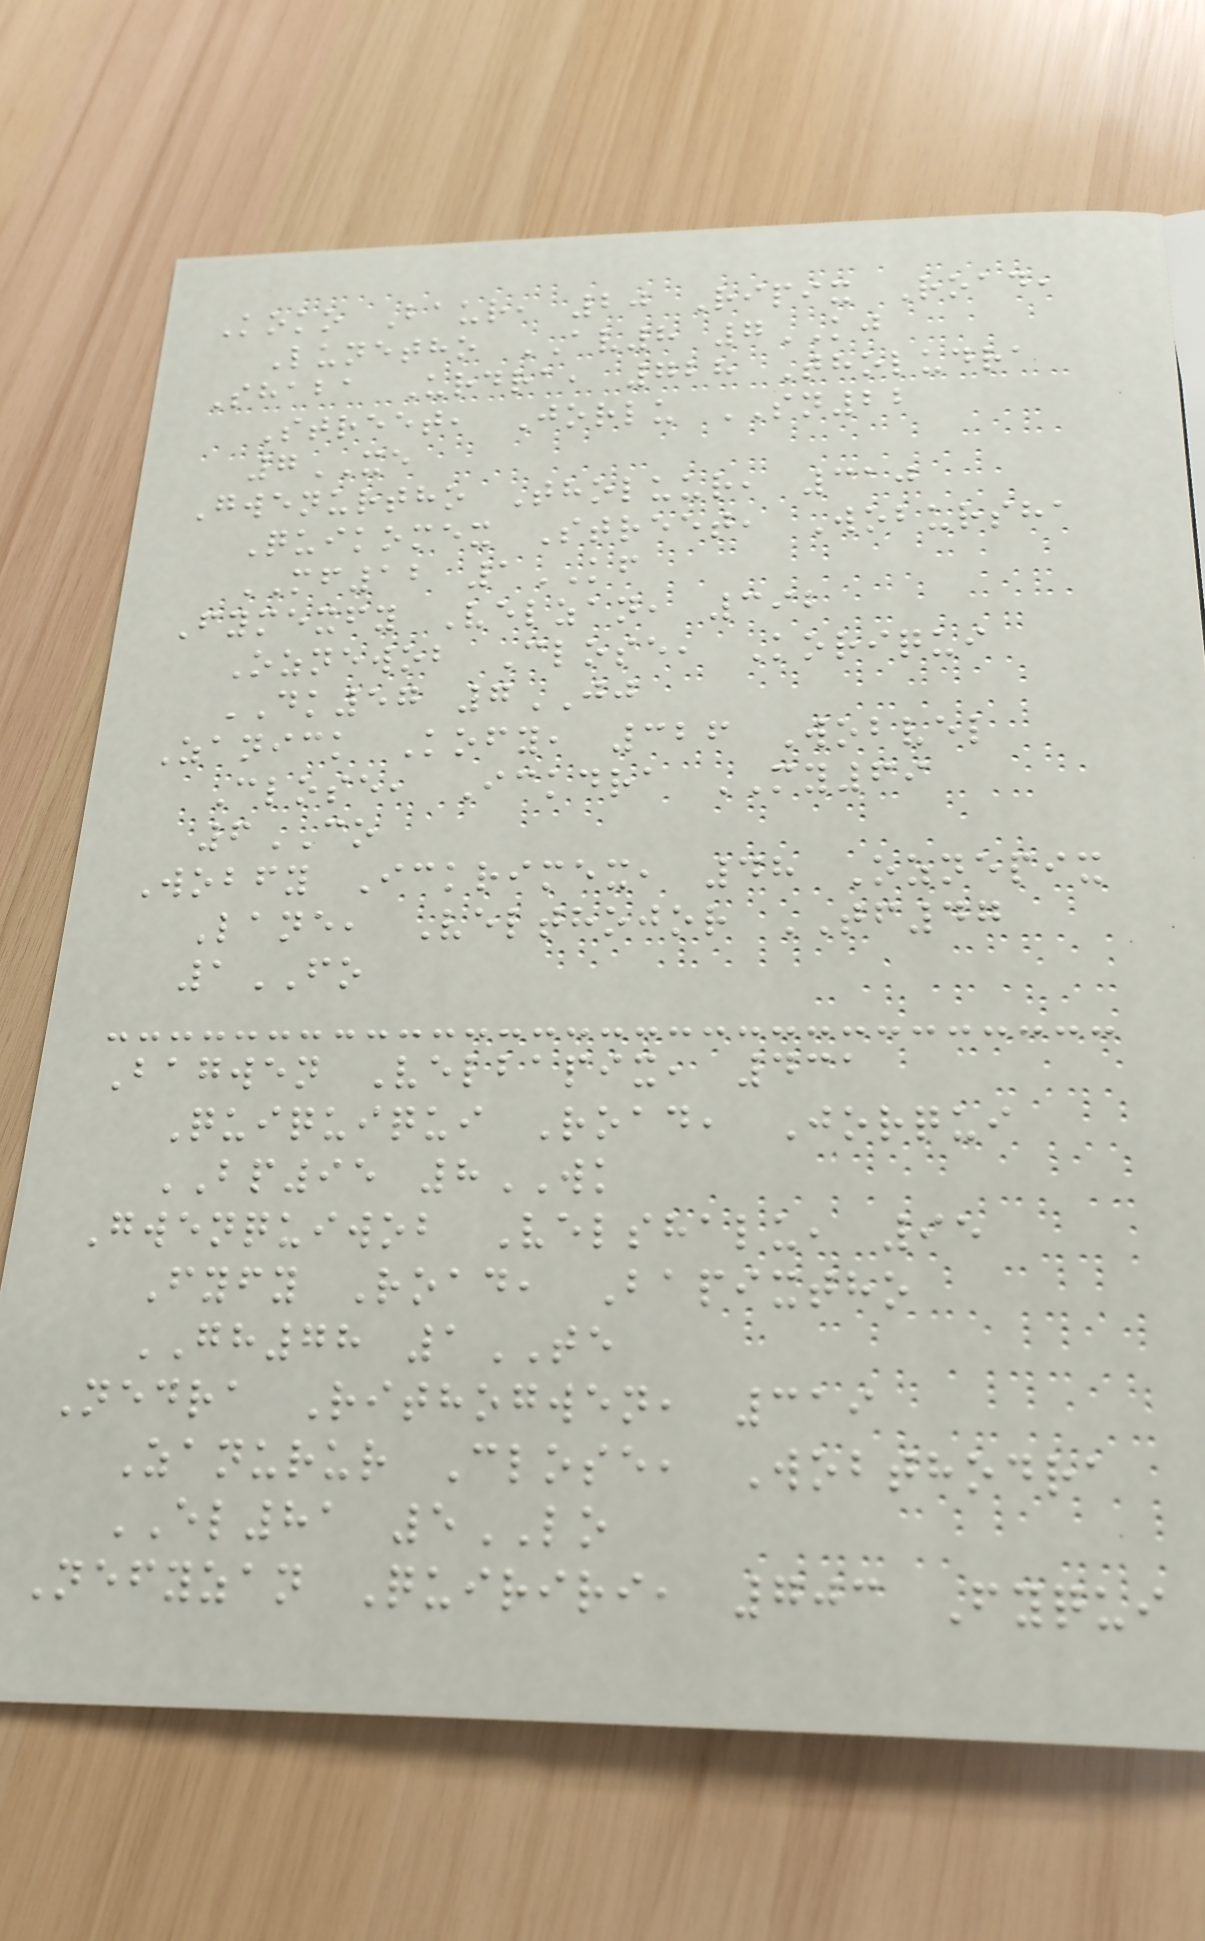Koko Baur, 20 Ripix Road,
Lunetho AV8 7KJ
Shaba Urdra, 728 Tholudra
Street, Jorlu SN22
7XE
Gwenurtho Tholuur, 310
Quikomex Street, Wobursha
MF12 1KF
Fymexfy Velzan, 392
Oznewob Close, Koriqui
DK57 7JJ
Zanick Kofy, 326 Wobvel
Close, Ickdra MY69
6CO
Wobfy Ickrimex, 48 Oznepix
Lane, Velthojor TF47
1FO
Bagwen Velbapix, 431
Quiquiqui Road, Jorqui
BP95 8WK
Gwenquiwob Velshalu, 95
Fyfy Road, Bapixtho
GH78 1TE
Nedra Rithogwen, 319
Zanurur Close, Wobthodra
EL81 5LO
Nefyzan Quiriri, 703 Fyqui
